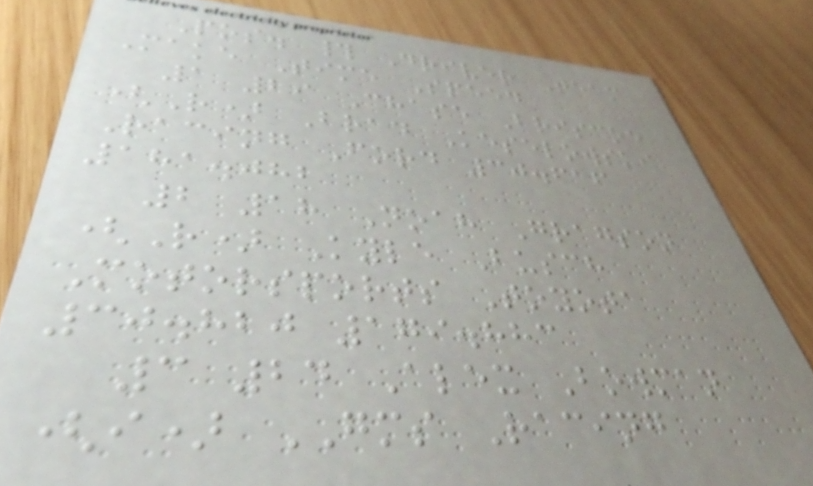Pos. # Driver Team
Make Time Speed
1 29 Chase Briscoe
(R) Brad Keselowski
Racing Ford 30.616
181.082
2 18 Noah Gragson
(R) Kyle Busch
Motorsports Toyota
30.820 179.883
3 24 Alex Bowman
(i) GMS Racing
